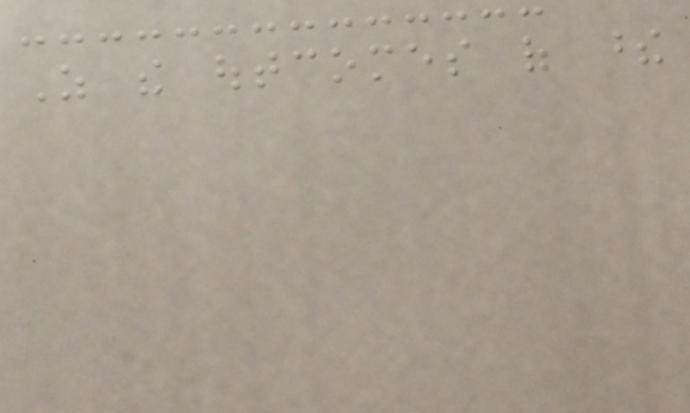As the outcomes of these
